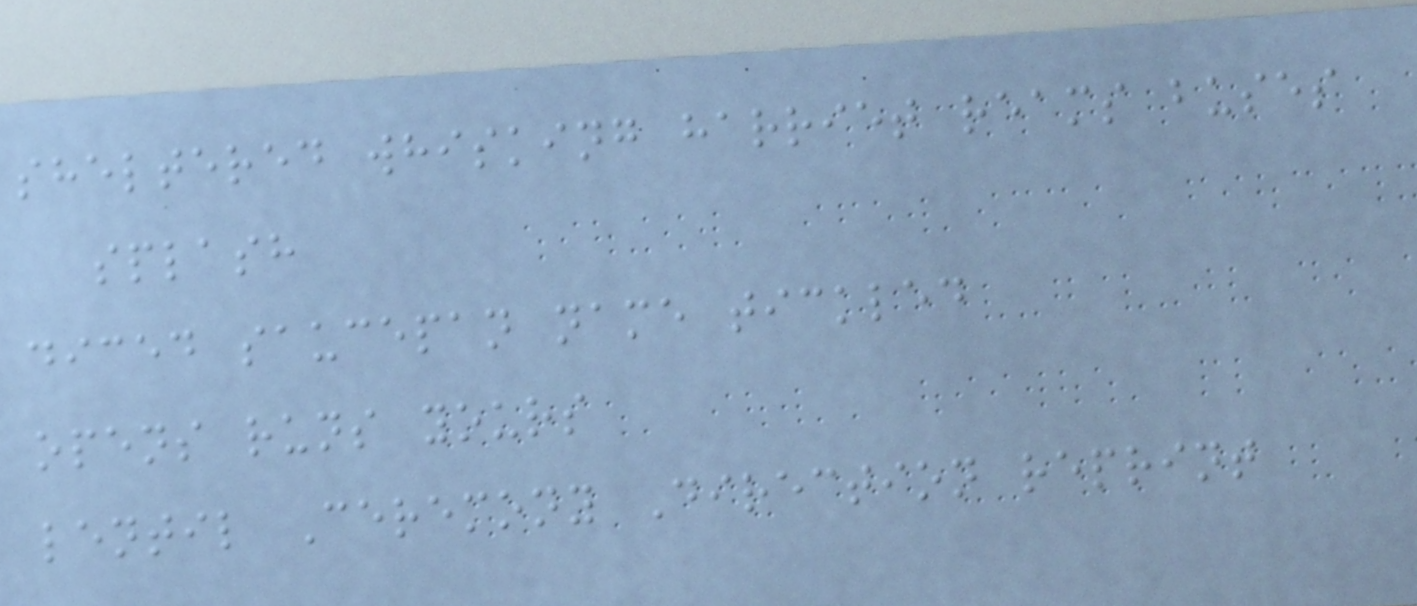sheltered whisking harriet reams buses
splash
diced saucepan name tickled
opens runs yours
lentil Ceremony Direction reprint
